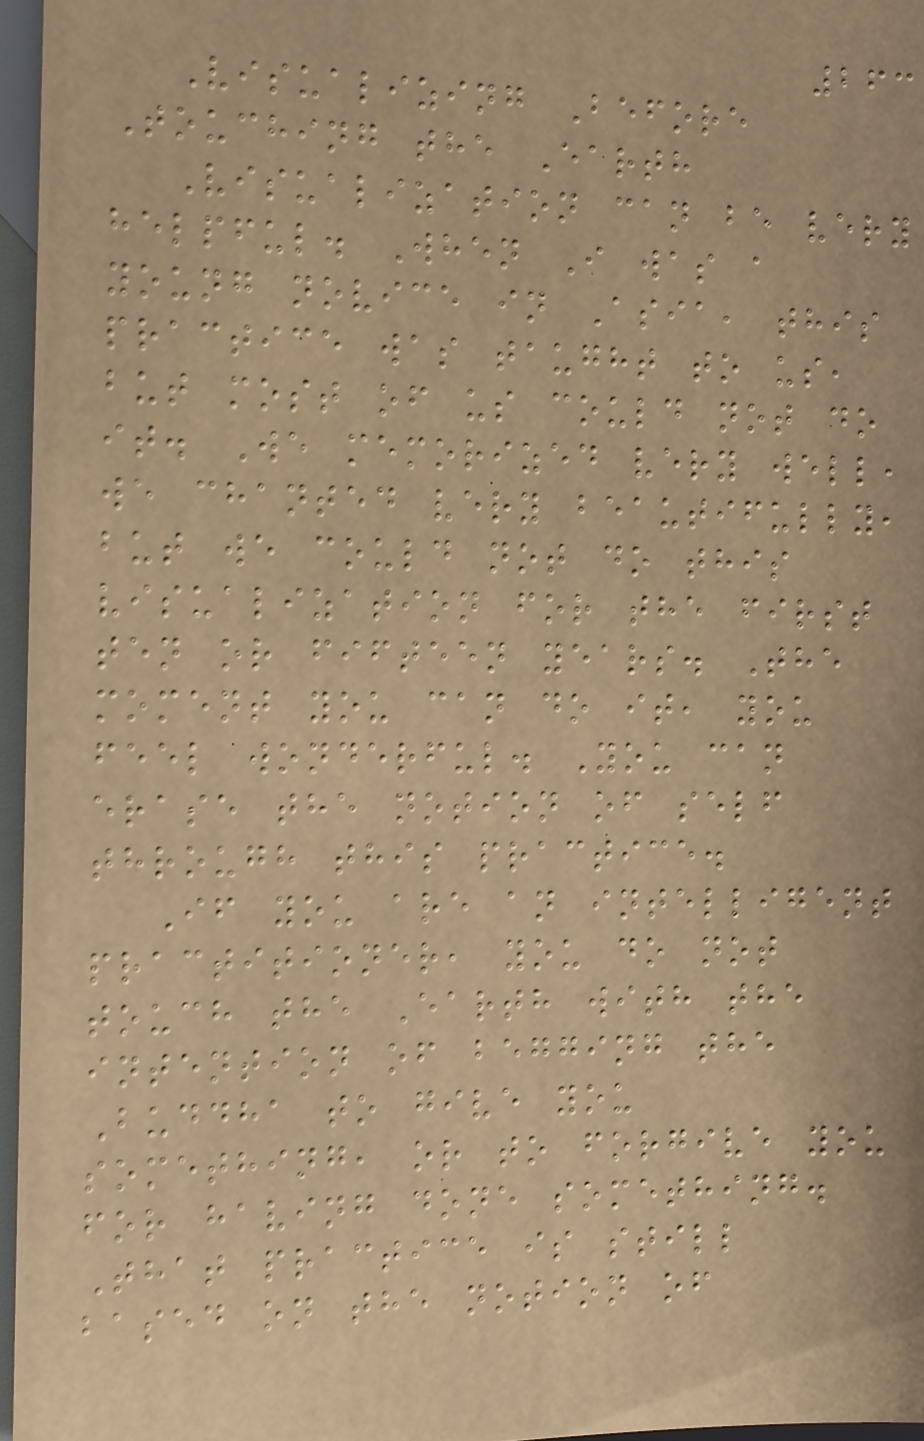263
Visualizing Before
Touching the Earth
Visualization can be very
helpful. When I was a
young novice in Asia, this
practice was taught to us,
but most of us could not do
it. We memorized very well,
we chanted very beautifully,
but we could not do this
visualization for the first
ten or fifteen years. The
moment you can do it, you
feel wonderful. You can
erase the notion of self
through this practice.
If you are an intelligent
practitioner, you do not
touch the Earth with the
intention of begging the
Buddha to give you
something, or to forgive you
for having done something.
That practice is still
based on the notion of
